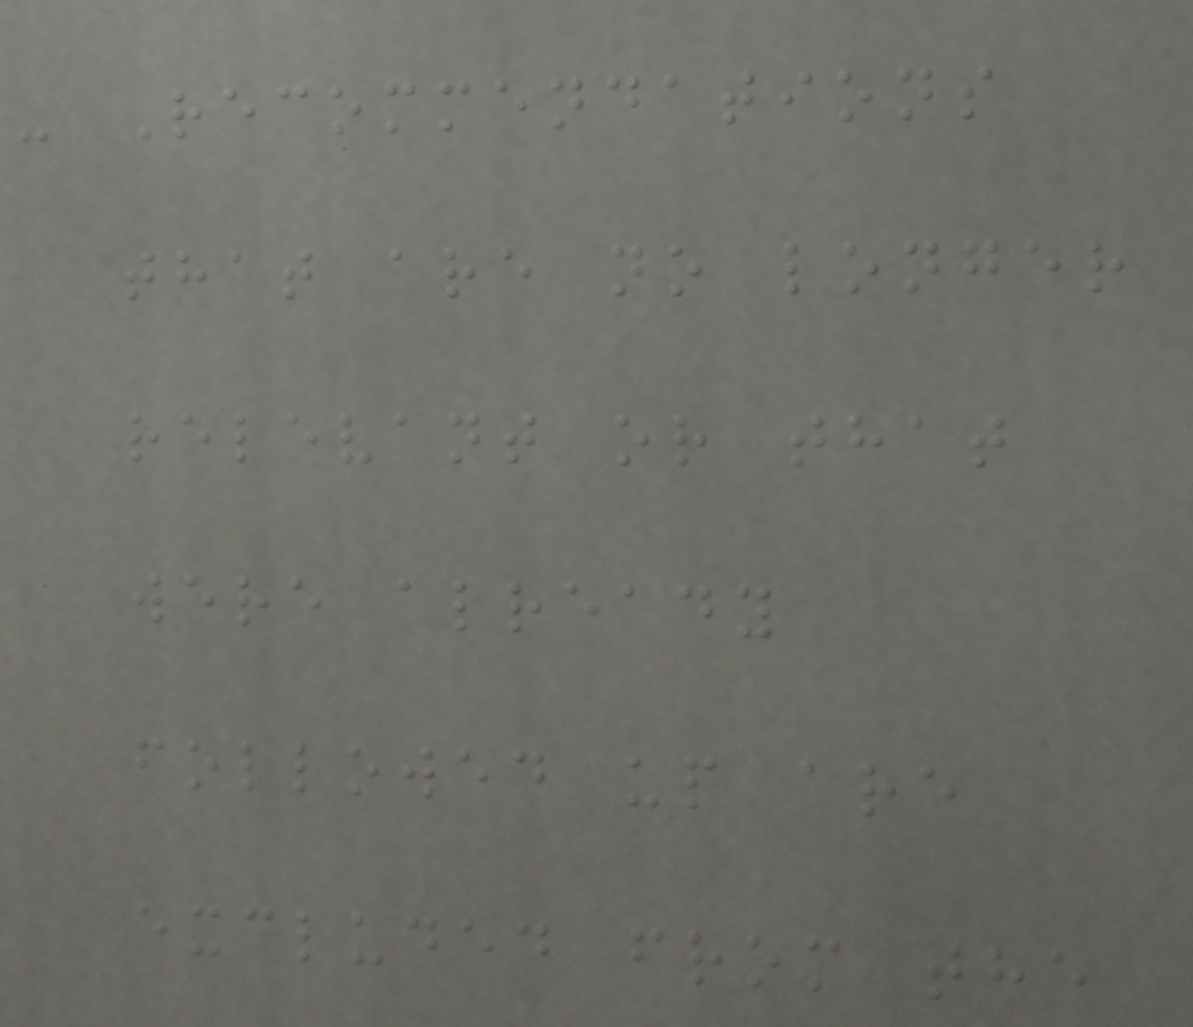- Recommendations
that are no longer
relevant or that
were already
followed up are
excluded from the
